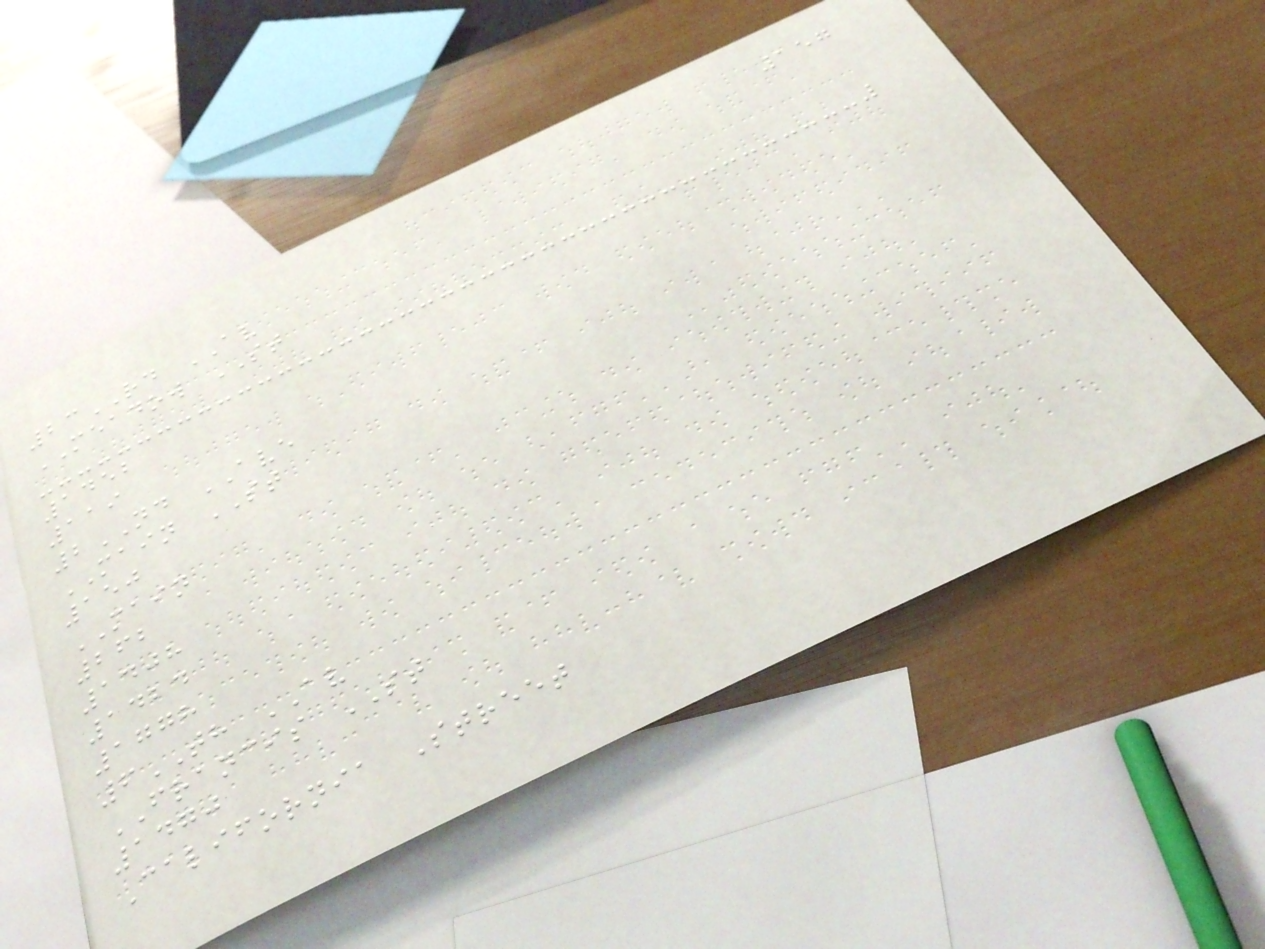157
23RD AV
MEADOW ST
1452
119
2ND AVE
MAIN ST
150
MAIN
262
1408
1424
1778
6TH AV
FRANCIS ST
1470
California Street
